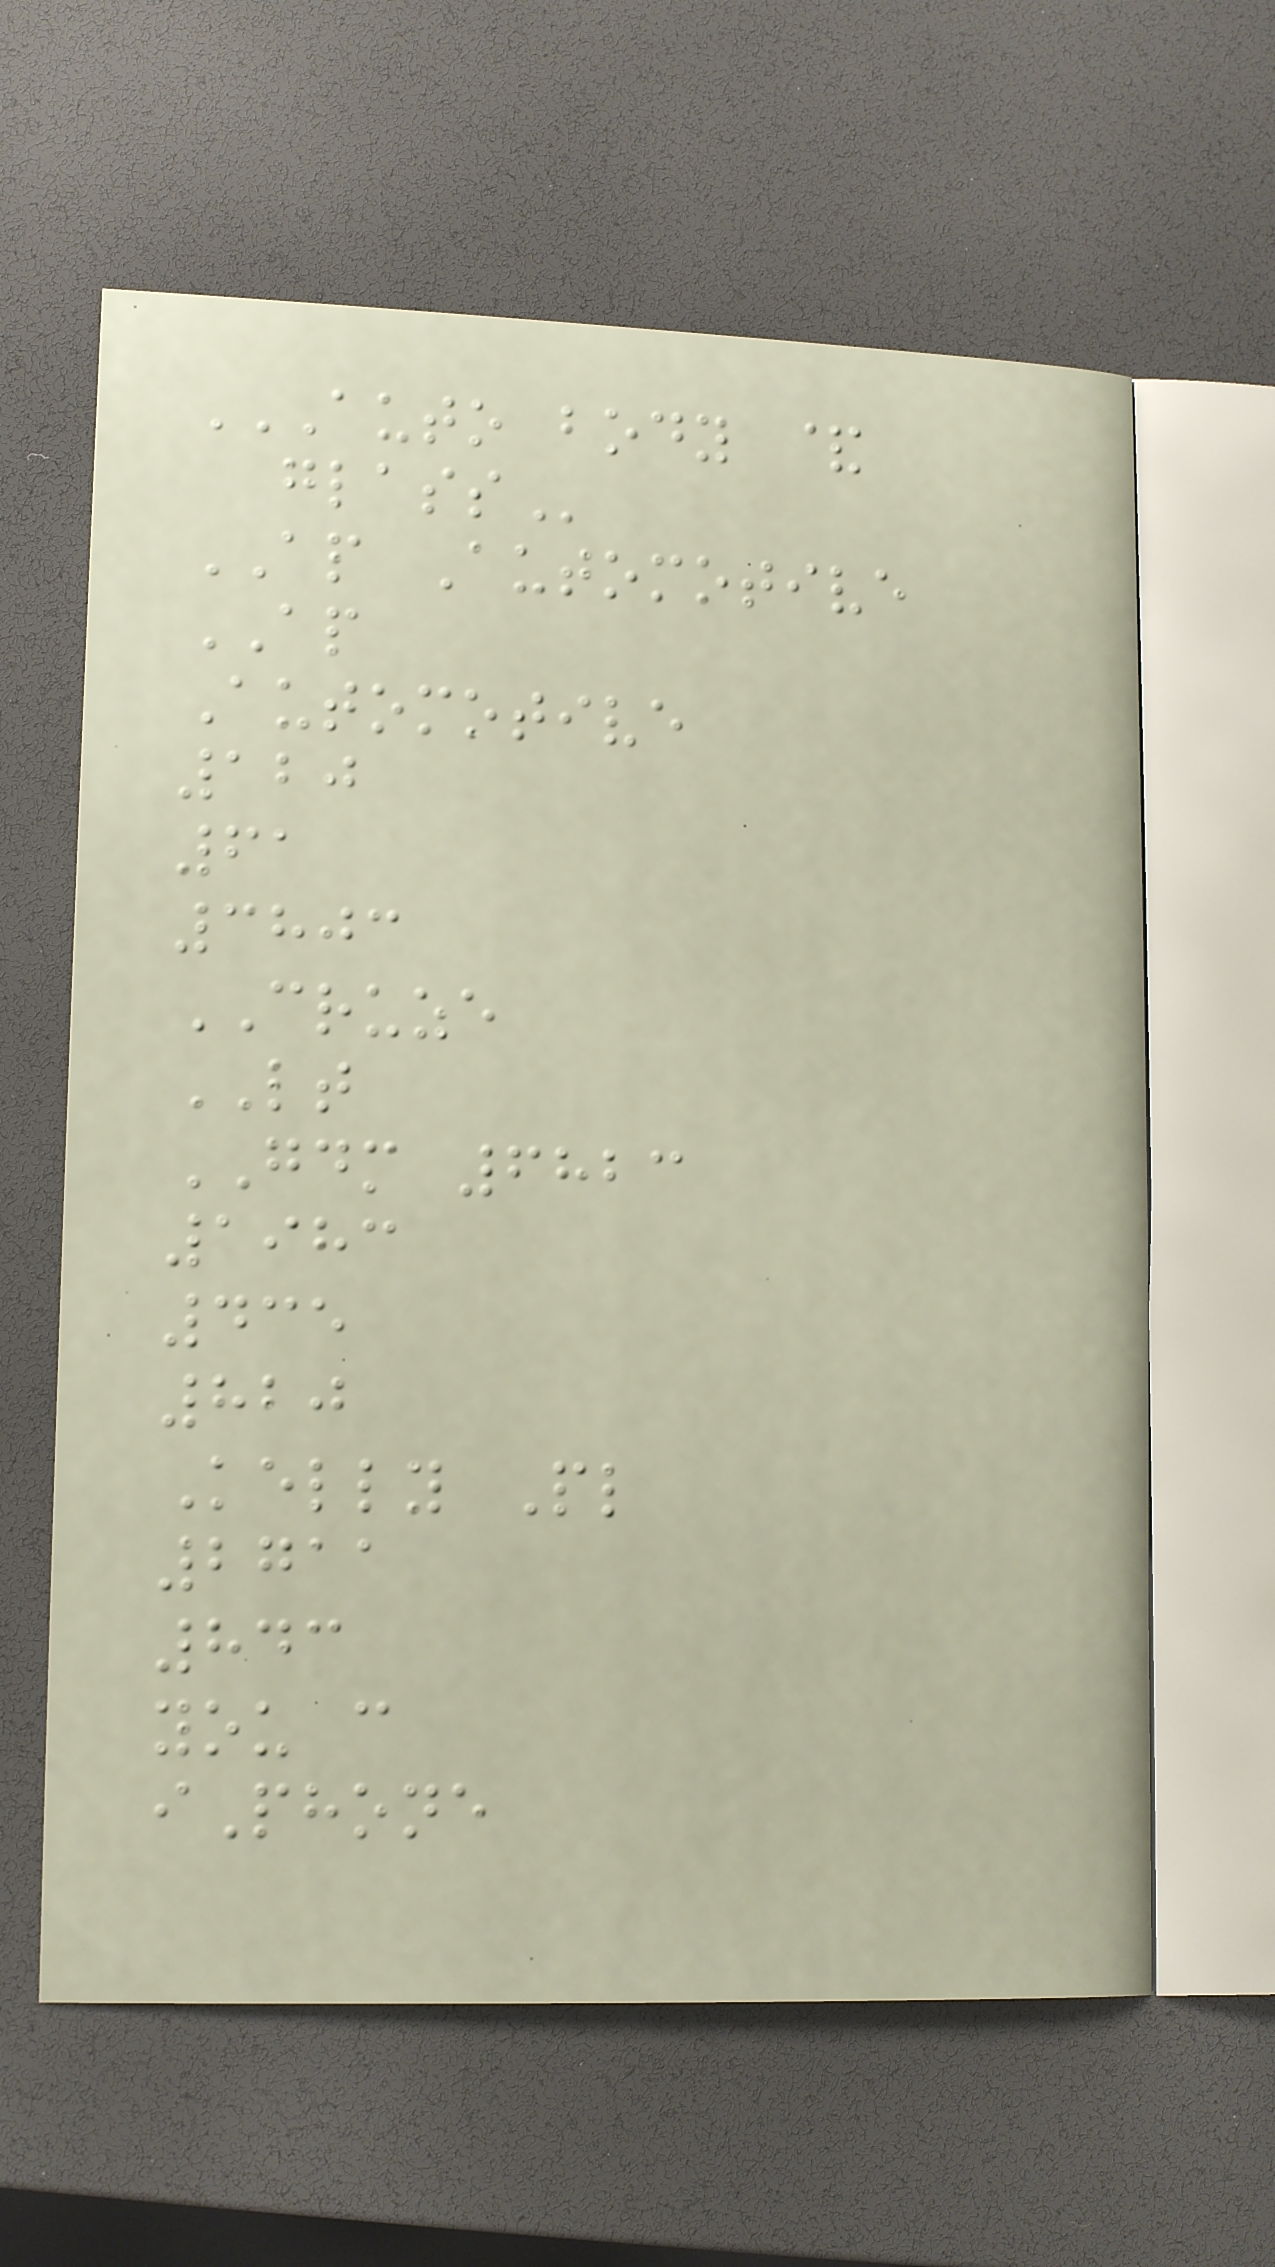AUTO BODY &
GLASS
AP Automotive
AP
Automotive
120
61
3803
CRUZE
LT
GDM 6823
1983
435
820
Kelly Pl
2711
843
you c
iPhone
